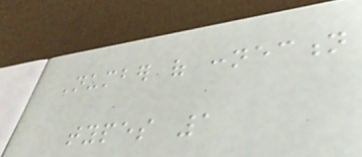Number of connection
types 1
